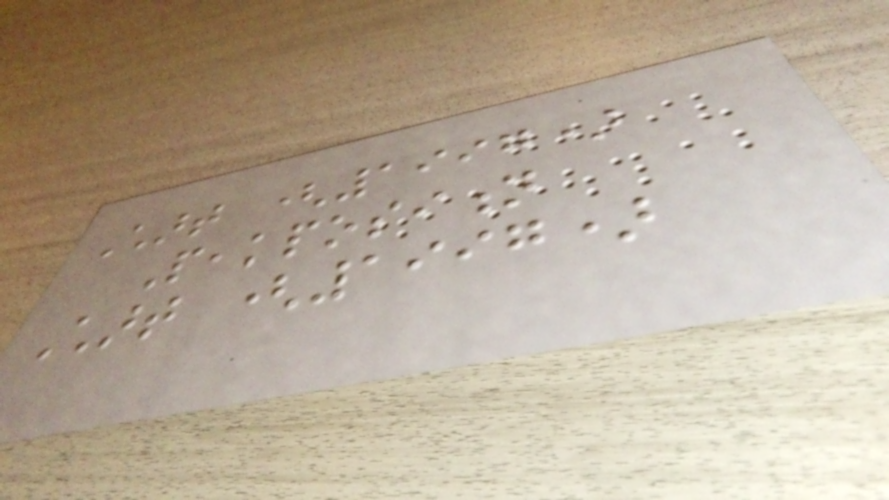Chart (1997)
Peakposition
Chart (1997)
